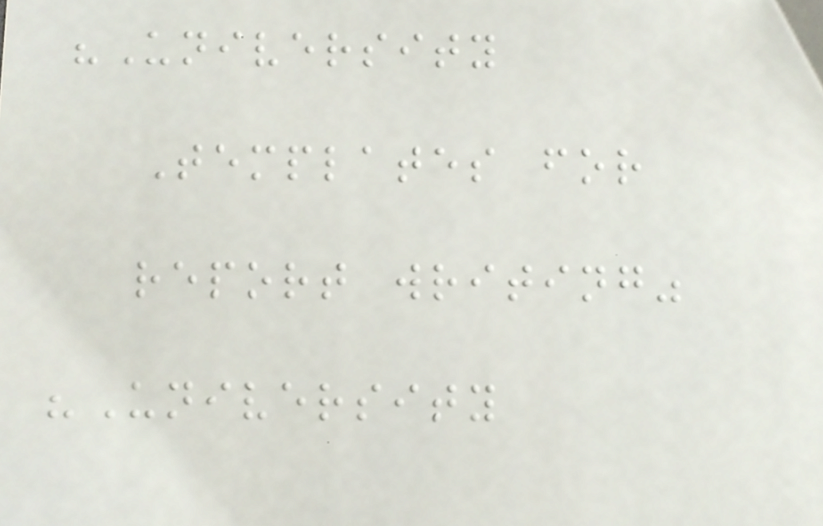"University
Templates for
report writing"
"University
